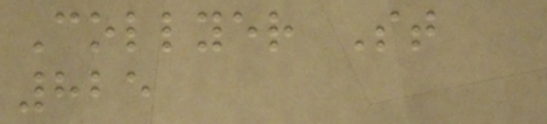Collyer St
825
